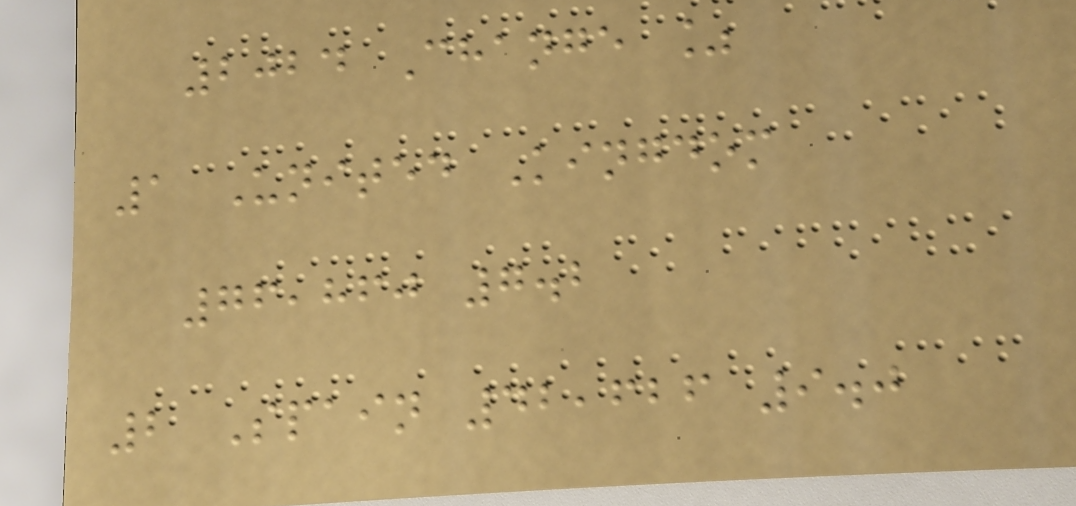2024 Change %
1 United Kingdom
76,860 7.2
2 Spain 42,626 9.0
